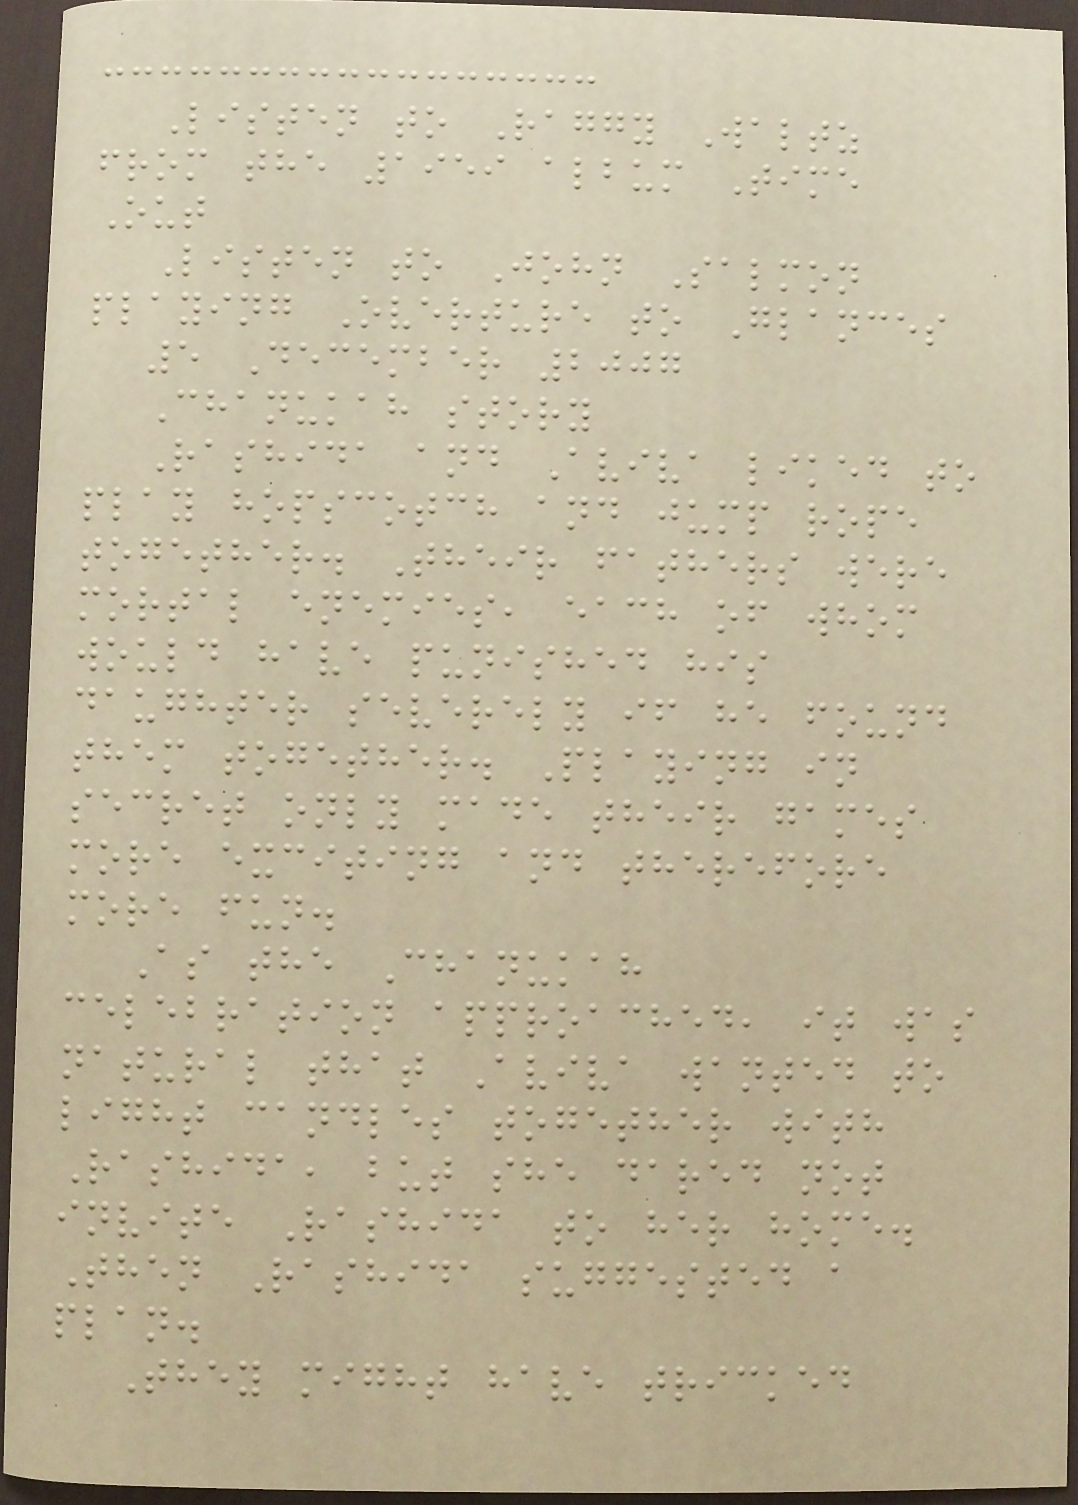Listen to Raggy Waltz
from the 1959 album Time
Out
Listen to John Salmon
playing Overture to Glances
5 December 2007
Chanukah story
Rashida and Aviva liked to
play hopscotch and jump rope
together. Their fathers were
mortal enemies, each of whom
would have punished his
daughter severely if he found
them together. Playing in
secret only made their games
more exciting and therefore
more fun.
As the Chanukah
celebration approached, it was
natural that Aviva wanted to
light candles together with
Rashida, but she dared not
invite Rashida to her home.
Then Rashida suggested a
plan.
They might have tricked
